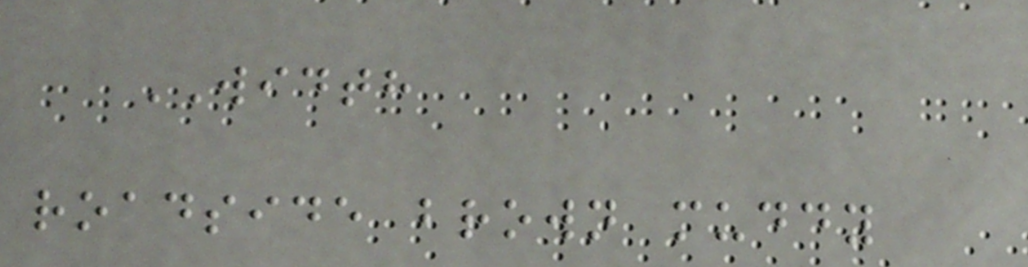WIDTH
roadside brown muddy
